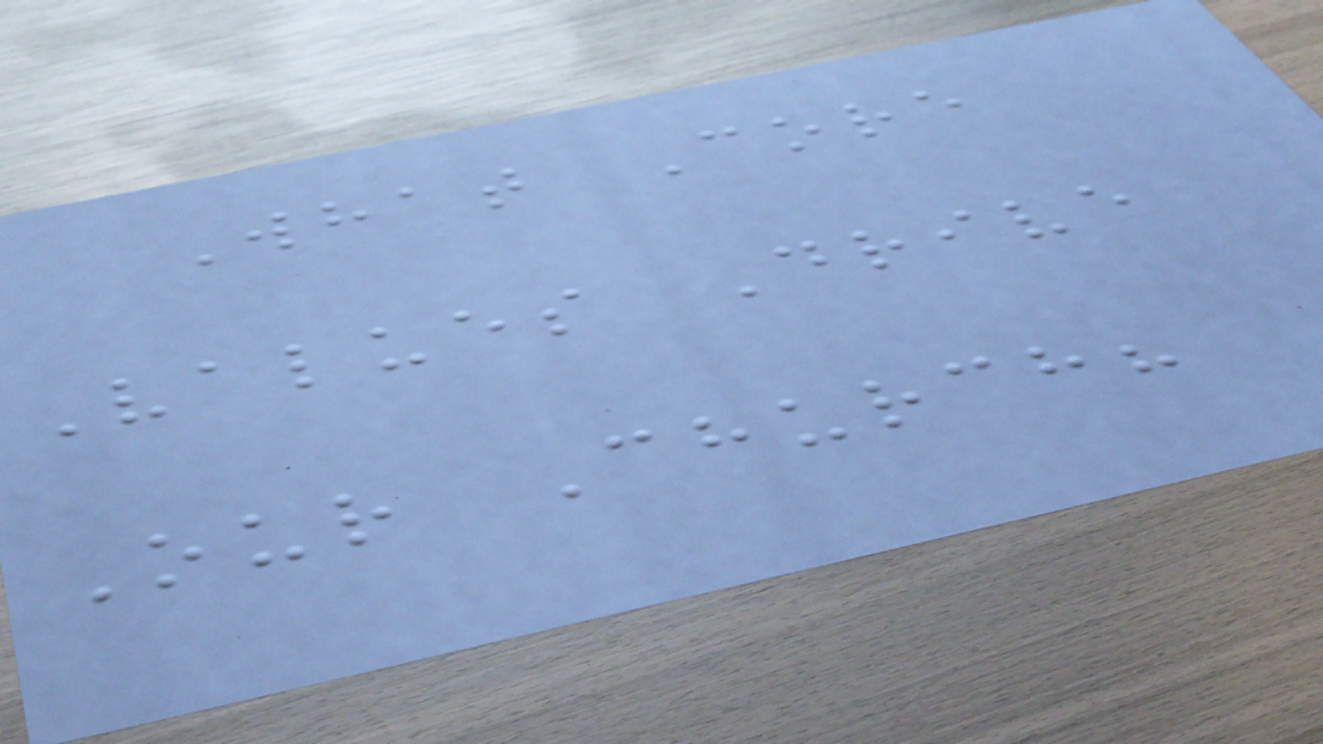What Core
Values Drive
Our Church?
